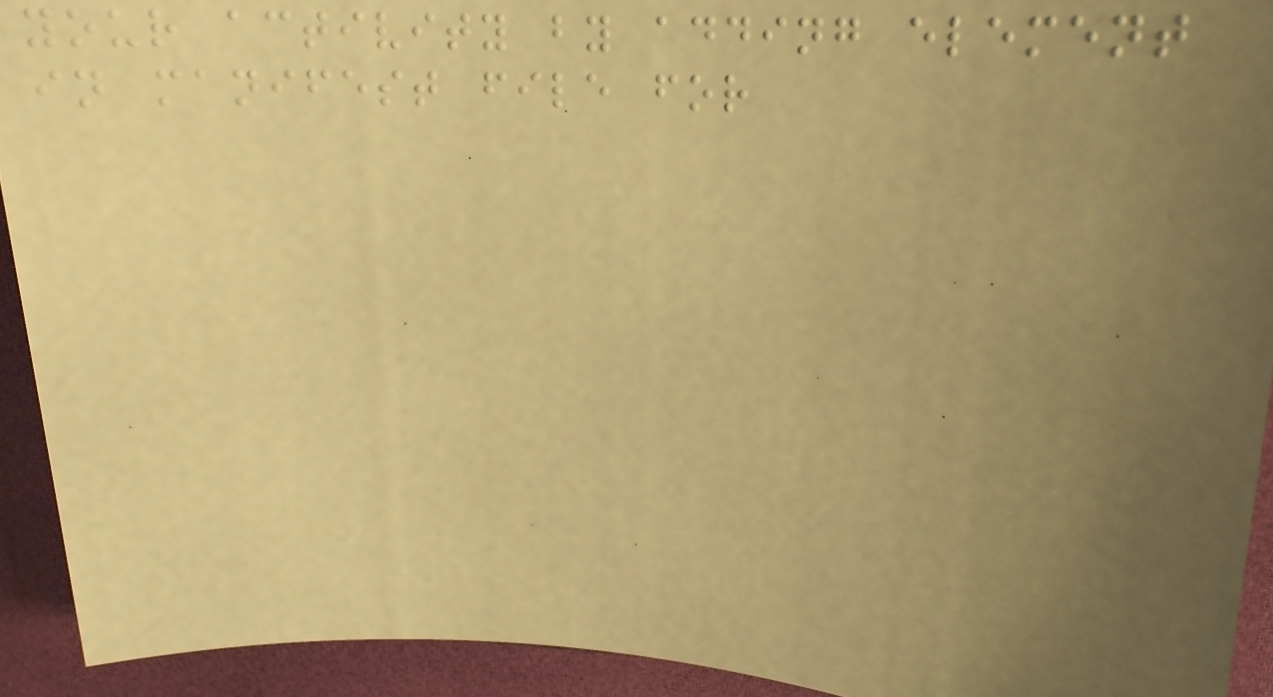your activity by adding element
in manifest file for
